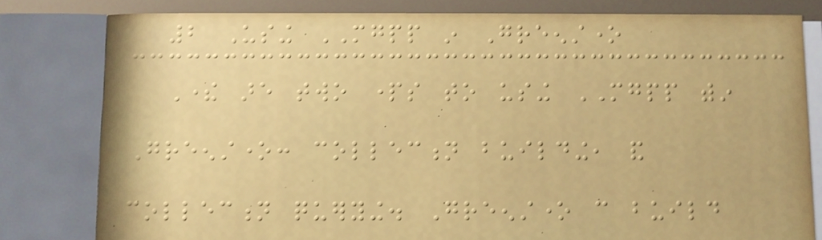2 Using MGPP in Greenstone
There are two parts to using MGPP within
Greenstone: collection building, and
collection querying. Greenstone can build
